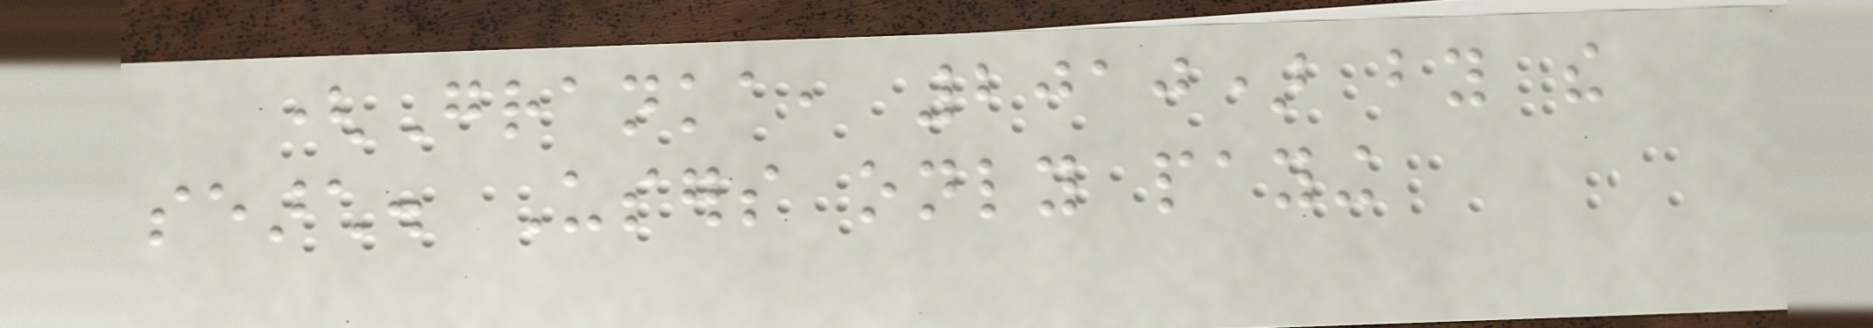(Granka, 2010) by the
search. Users only paying
